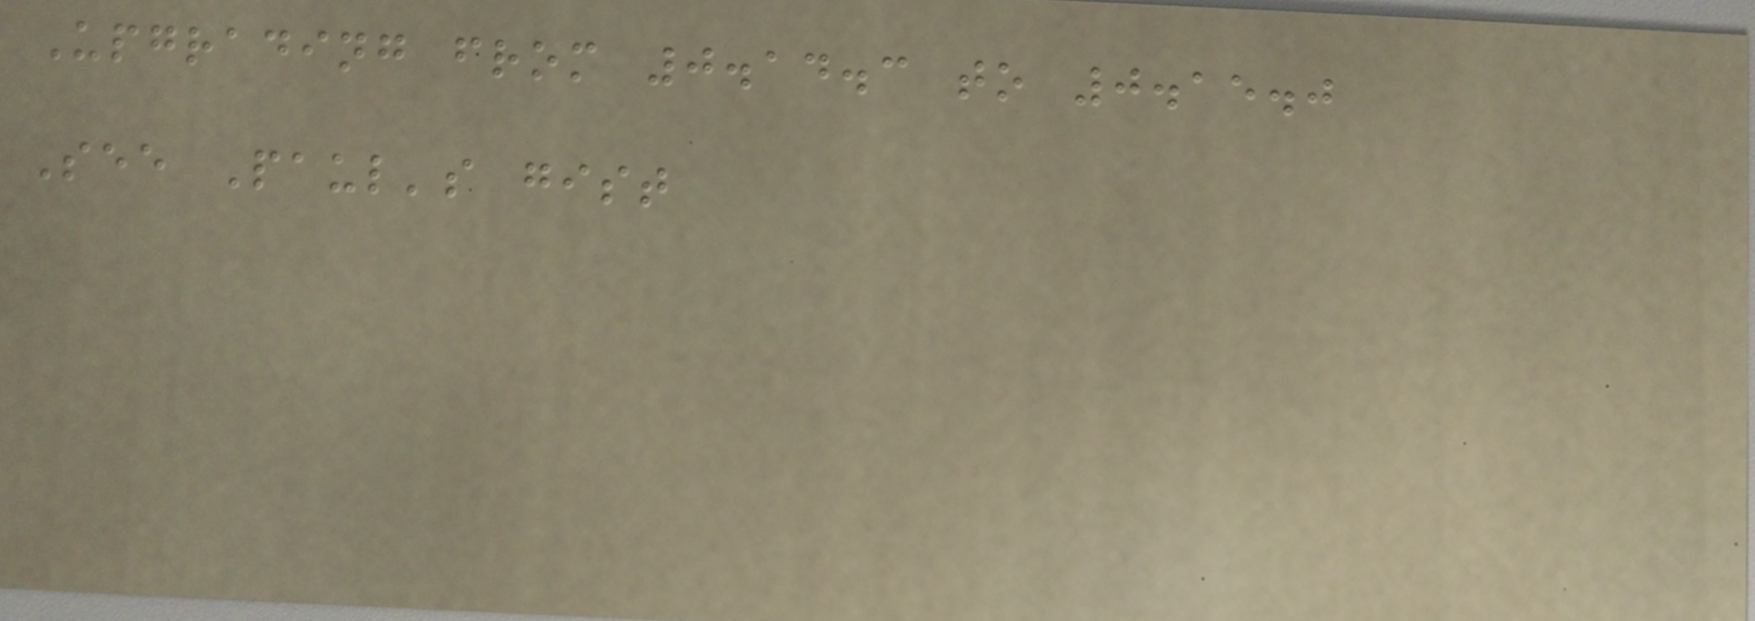Upgrading from 0.14.3 to 0.15.0
See Paul's gist
